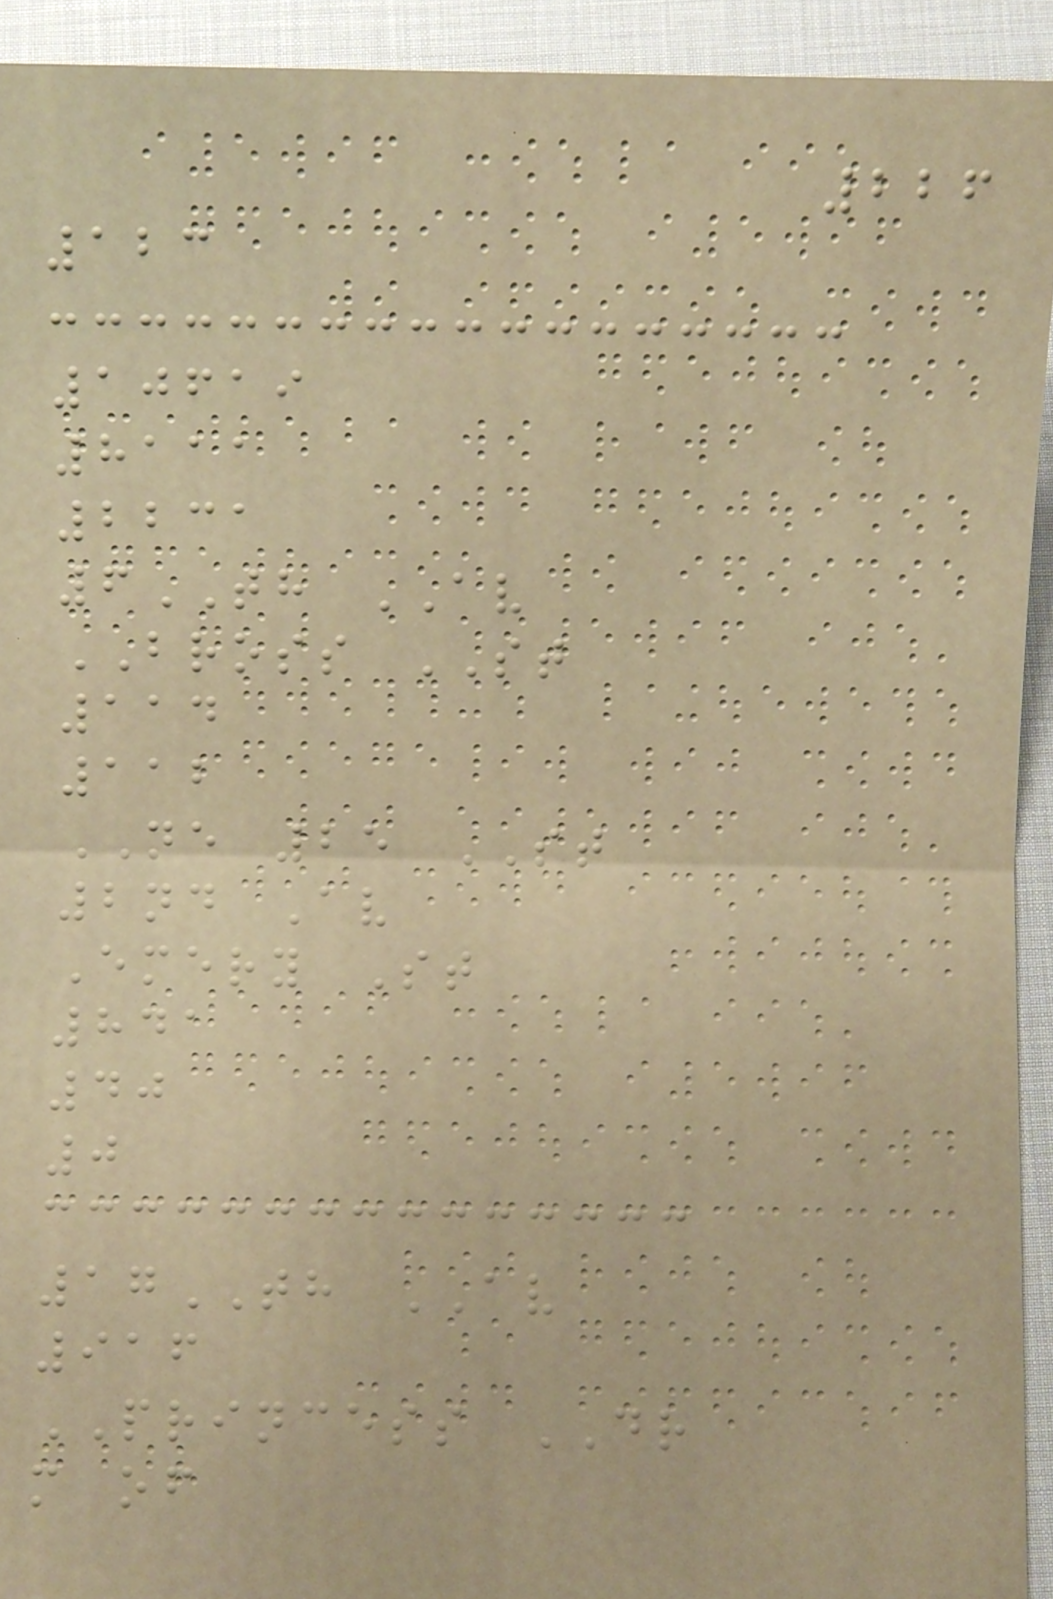226
123
10619
8111
2231
6TH AV
BROSS ST
114
112
NE 25 ST
2nd Av
Emery St
841
40
0
17TH AV
916
PRINCESS DR
m of
